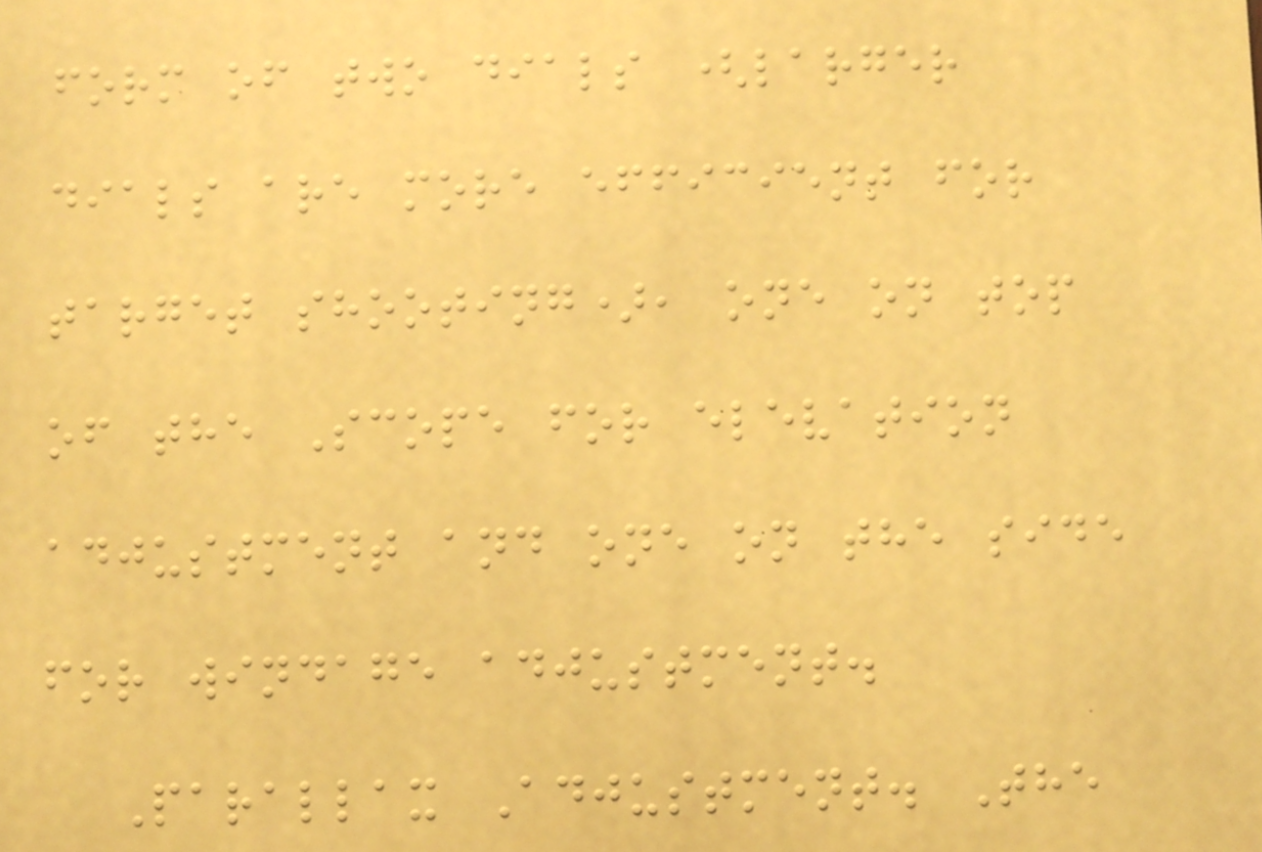form of two dials (larger
dials are more efficient for
target shooting), one on top
of the Scope for elevation
adjustment and one on the side
for windage adjustment.
Parallax Adjustment. The
